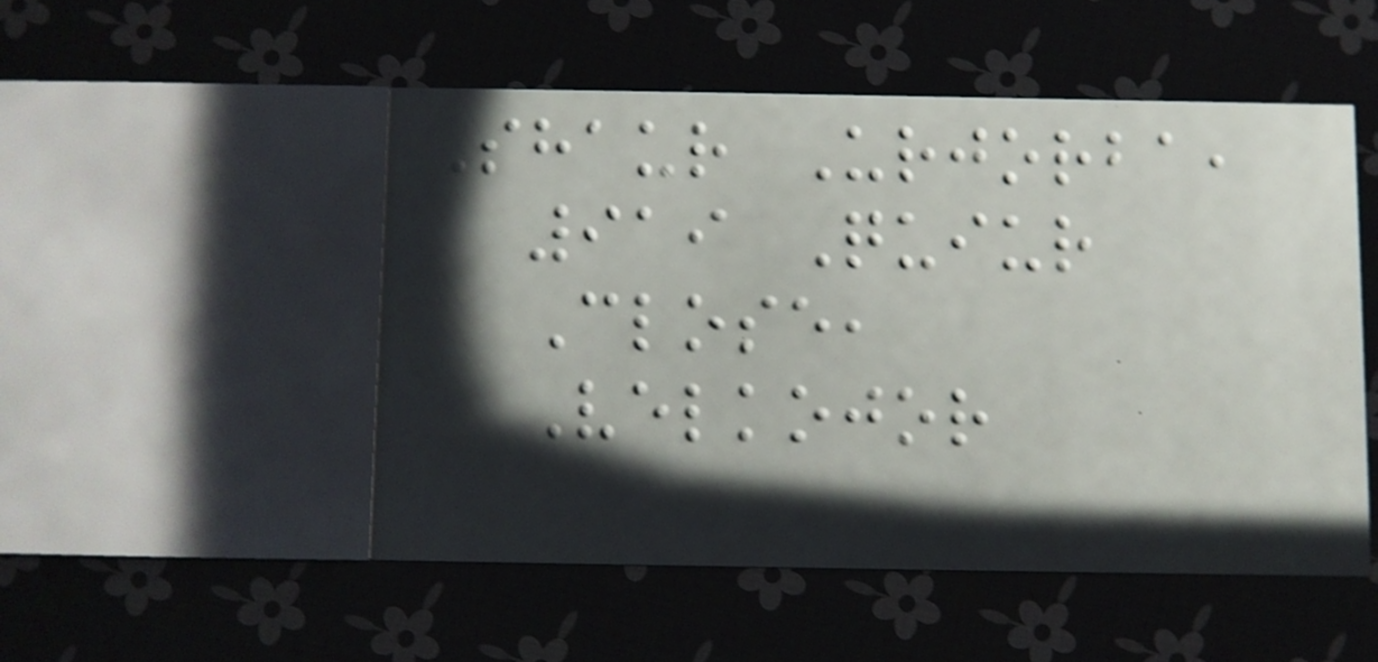Shaur Urjorba,
919 Quiur
Close,
Velkojor
